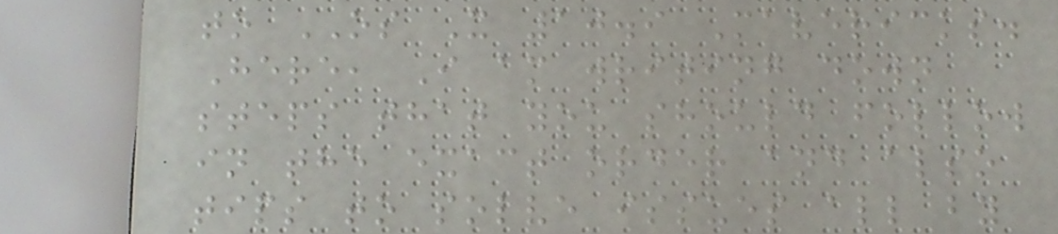to OS X 10.9 Mavericks.
Here, I am writing down
steps that you should follow
in the exact order and also
tips to solve issues all by
